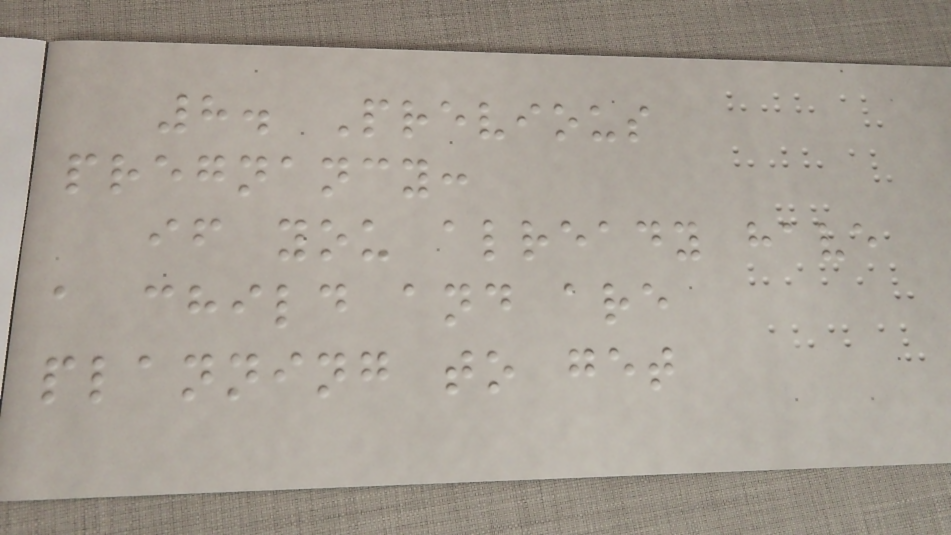8. Previous
pregnancy:
if you already have
a child and are
planning to get
